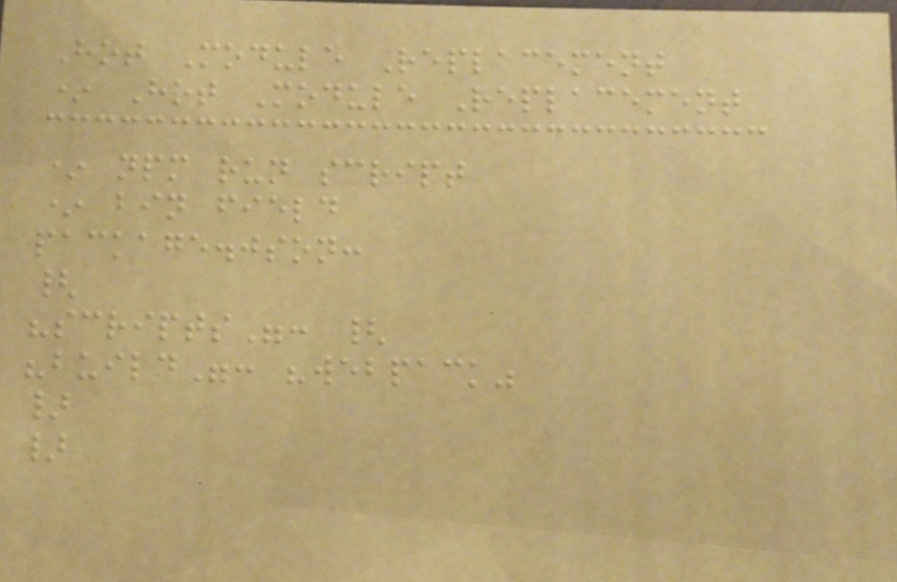Hot Module Replacement
* Hot Module Replacement
* npm run script
* bin field
package.json:
{
"scripts": {
"build": "webpack"
}
}
